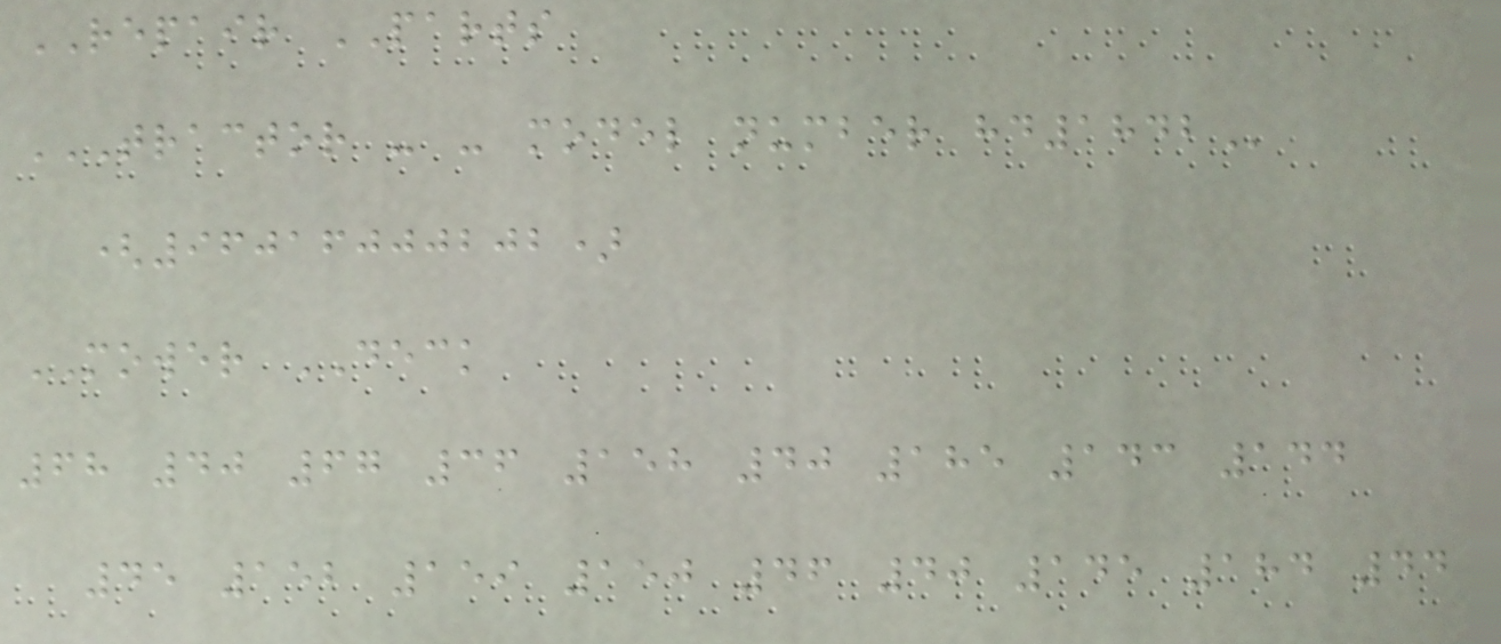REPAIR PARTS
TRACTOR - - MODEL NUMBER HD1842
(96016000202)
MOWER DECK
68 40 67 36 158 40 185 143 144
45 152 159 150 46 40 145 184 44
